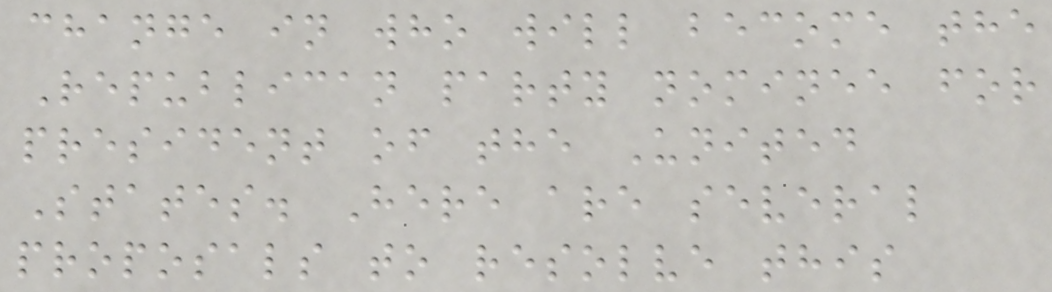change in who will become the
Republican party nominee for
president of the United
States. Here are several
proposals to resolve this
